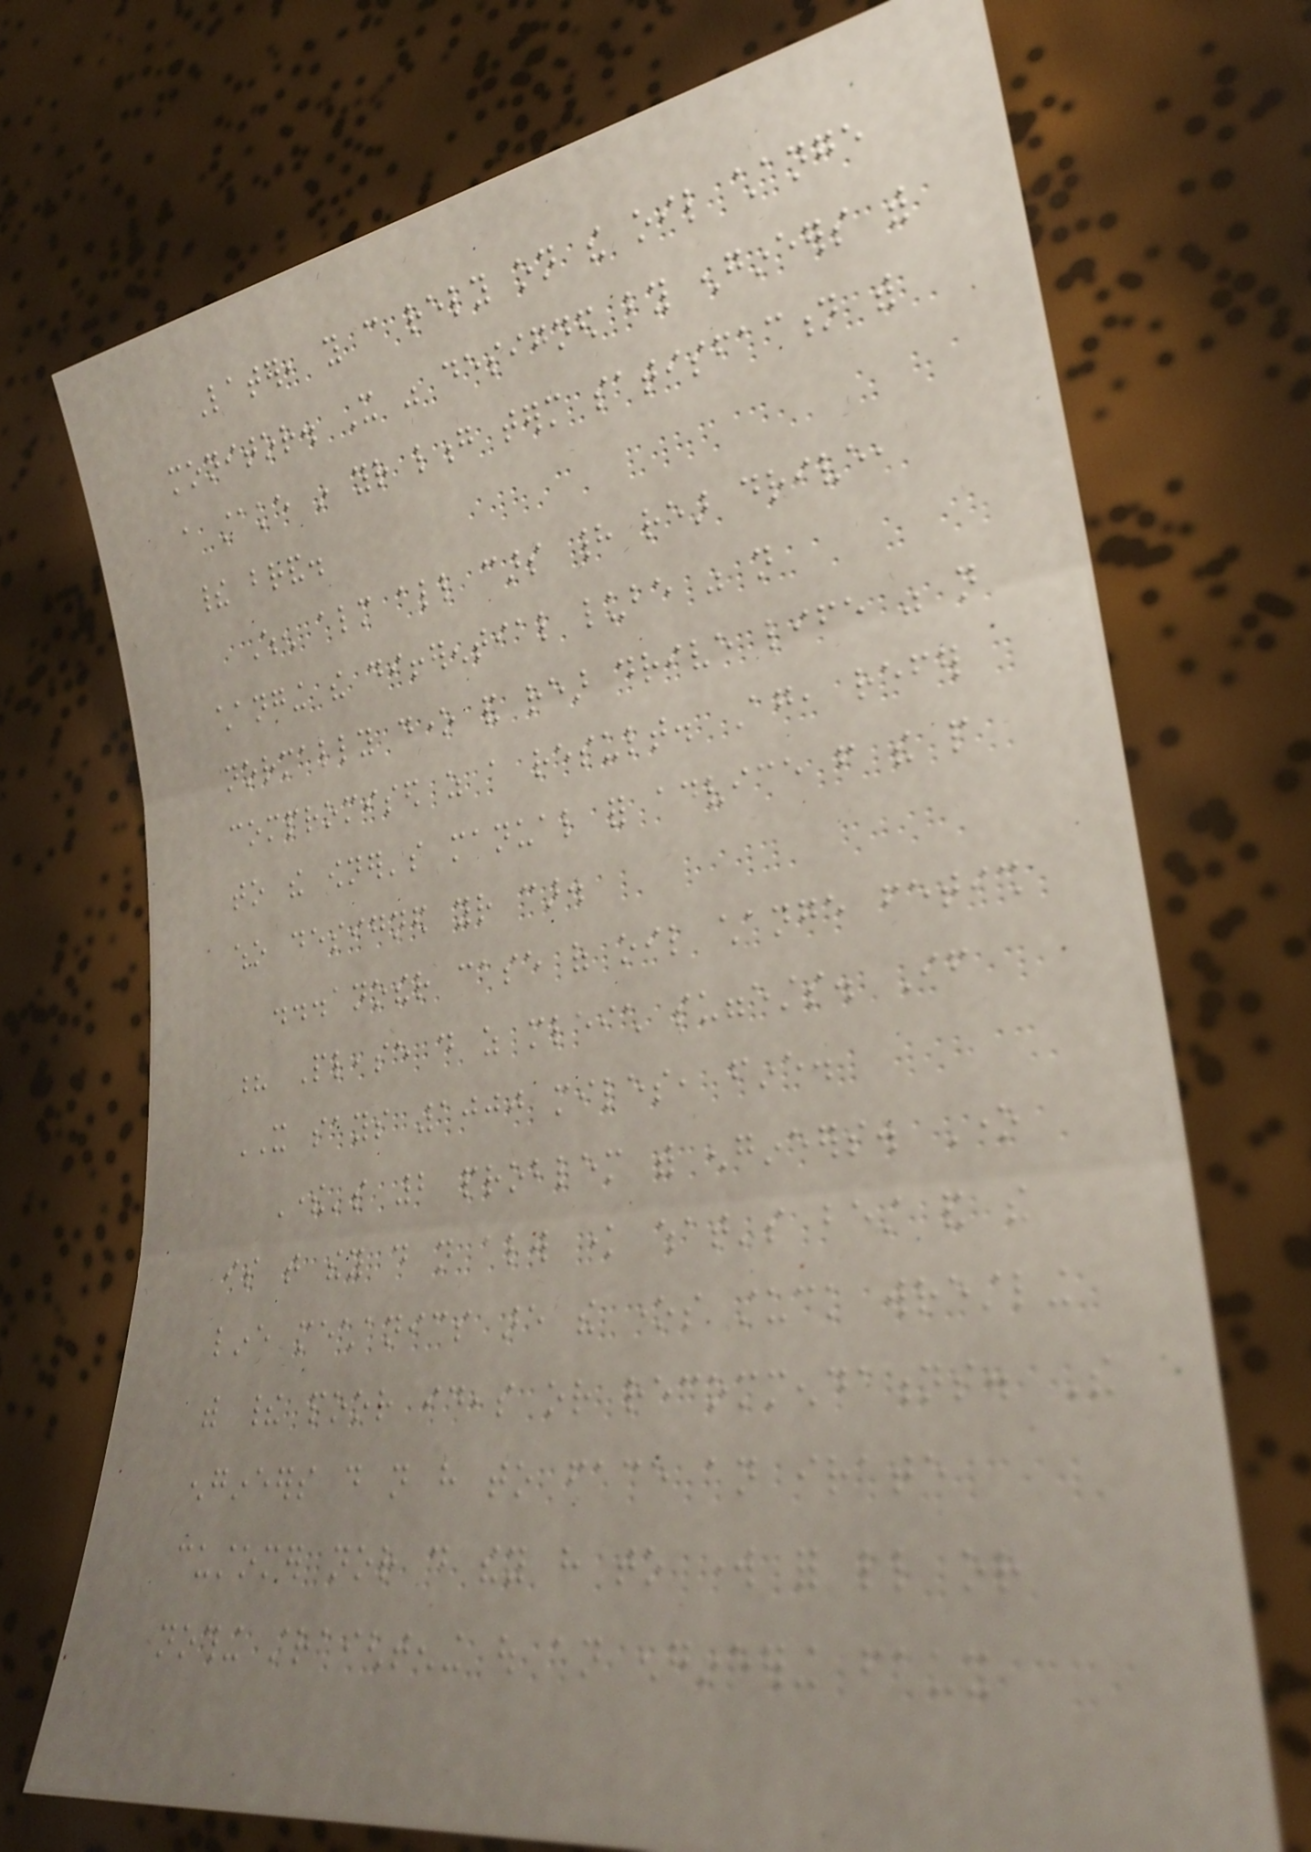Later, you can rely on the oil change
monitor. It was designed by engineers with
a stake in your long term satisfaction with
their brand.
When almost all cars had rear drive,
changing the differential lube was not
normally done and rear drive life was not
compromised as a result. Again, refer
to the owner's manual for advice from the people
who designed your car.
...another case of oil change fetish
? Please do as mleich suggests. If
IT says 1000 miles, fine.
There's 2 problem with engineers. One
is that they do not always know what's best and the
line mechanics are the ones stuck wrestling
with their poor ideas or recommendations. The
engineers do not have to face an irate
customer nor do they have to work for little or
nothing straightening out an engineering faux
